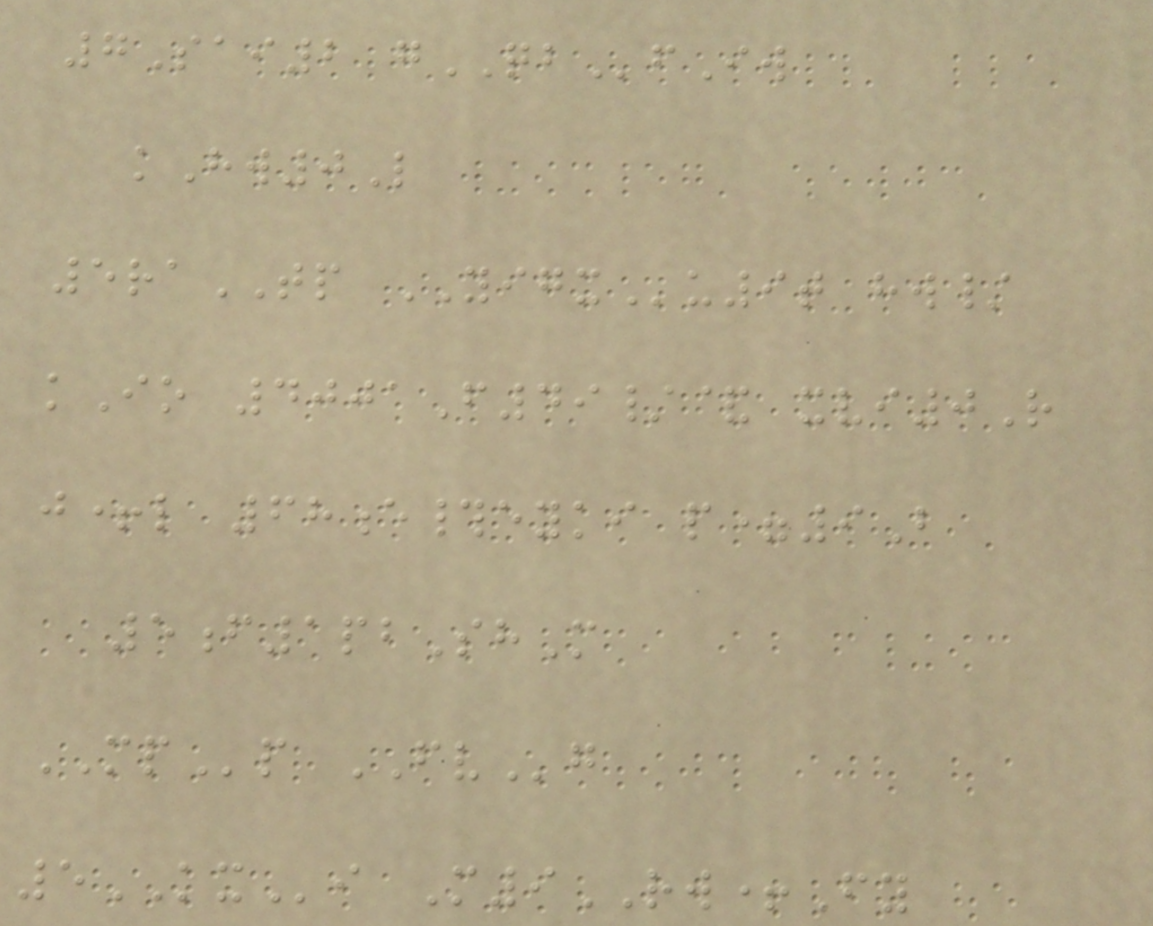7Sai2 gQBfIw
kHw0L
5raTP YIGXu9t hw/
kIo 4001F49/& xvi0R
j+l 68e#eyki p=9B
5f1pbShM
MPp FVg
5KXi M9RW+Fy
